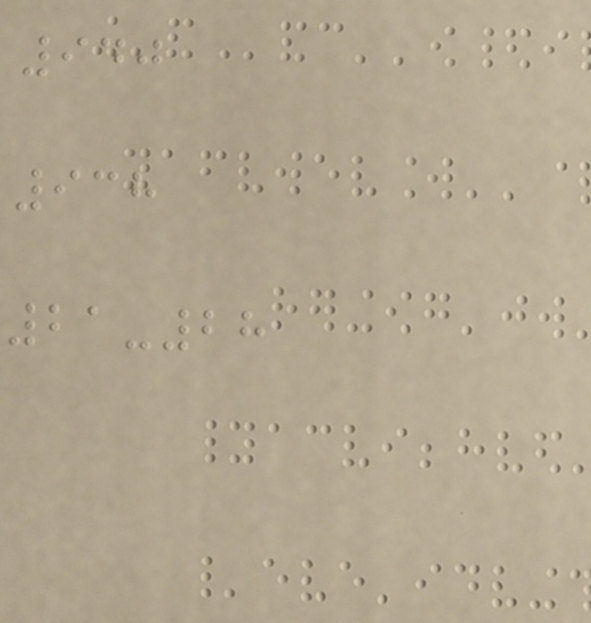940
938
21-28
